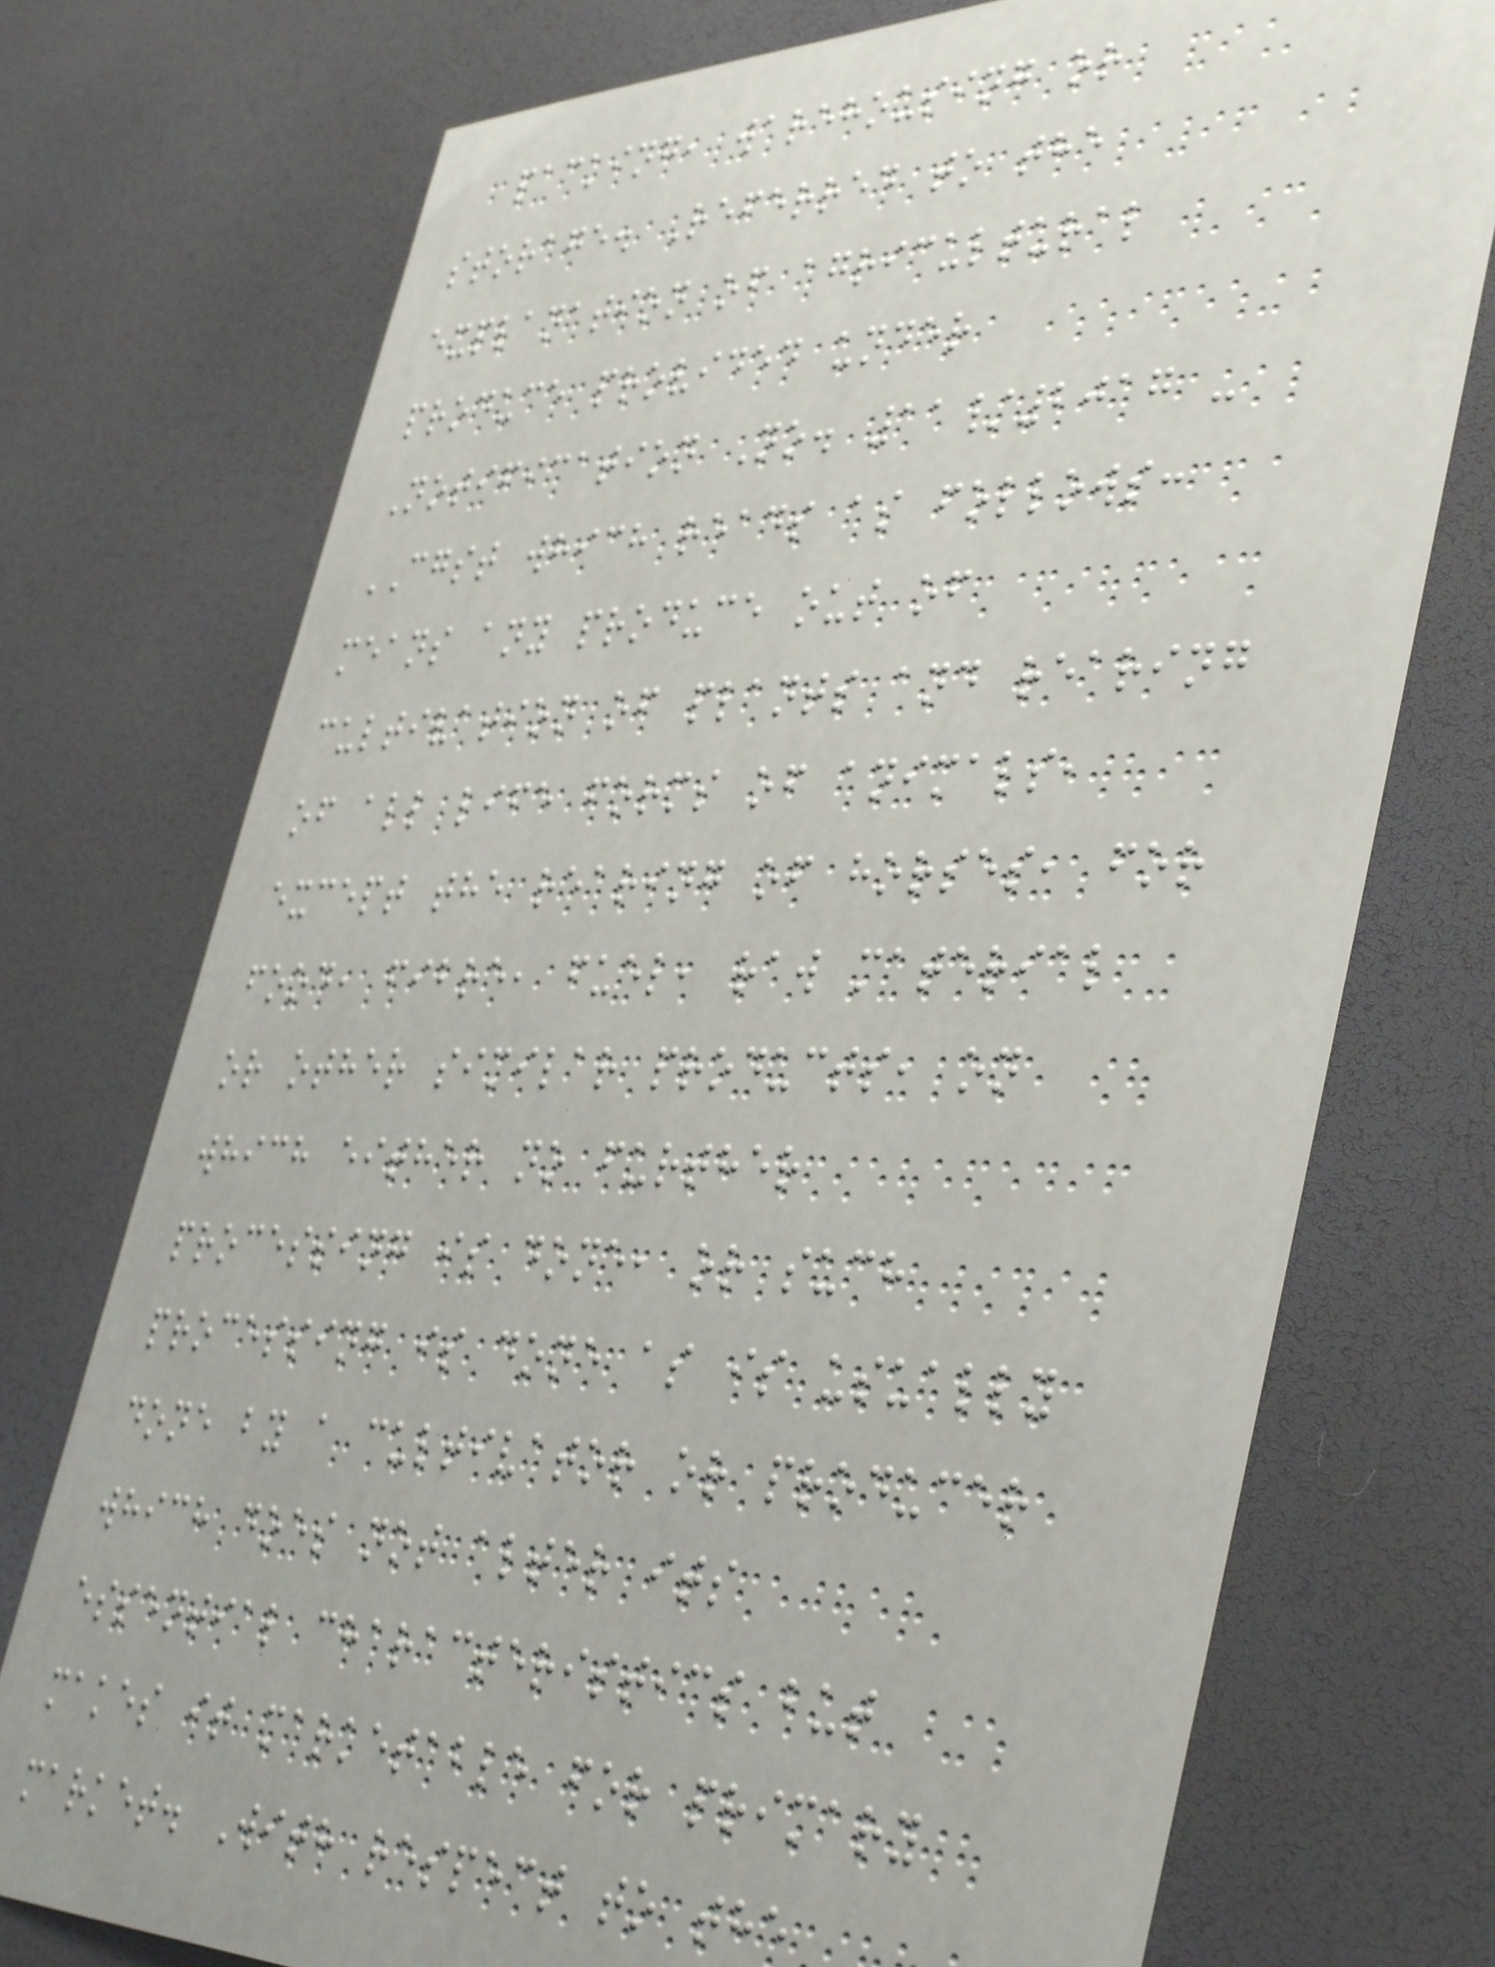packing, warehousing or
storage. Referred to the
explanation of agricultural
produce provided under
Notification No. 11/2017 -
CGST which reads as follows:
means any produce out of
cultivation of plants and rearing
of all life forms of animals,
except the rearing of horses, for
food, fibre, fuel, raw material
or other similar products, on
which either no further
processing is done, or such
processing is done as is usually
done by a cultivator or producer
which does not alter its
essential characteristics but
makes it marketable for primary
market. With respect to the
